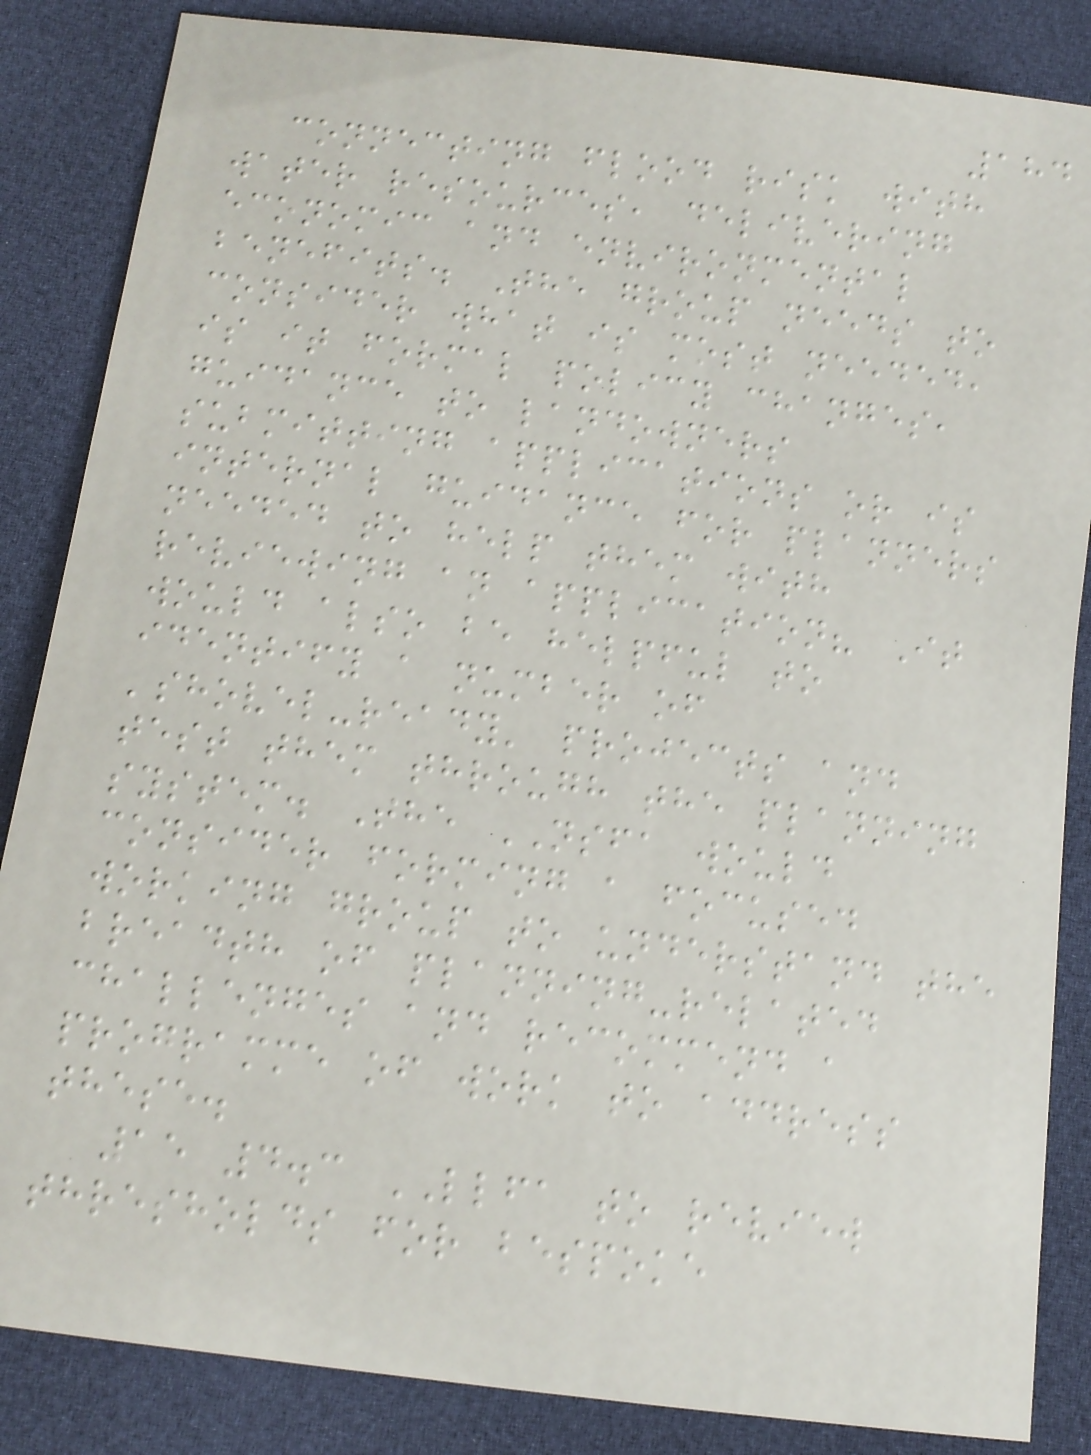184
connecting flood risk with
water resources, delivering
economic and environmental
benefits. The group needs to
consider what is most needed,
is it formal policy changes,
guidance to landowners
submitting applications or is
internal guidance for planners
needed to help them with
reviewing an application? It
would also be helpful to
identify a number of
'shovel-ready' projects and
test them through the planning
system. The NSFA would
consider forming a focused
working group to understand the
breadth of planning-related
challenges and recommend a
programme of work to address
these.
15 4.3 LLFA to review
thresholds for bespoke
